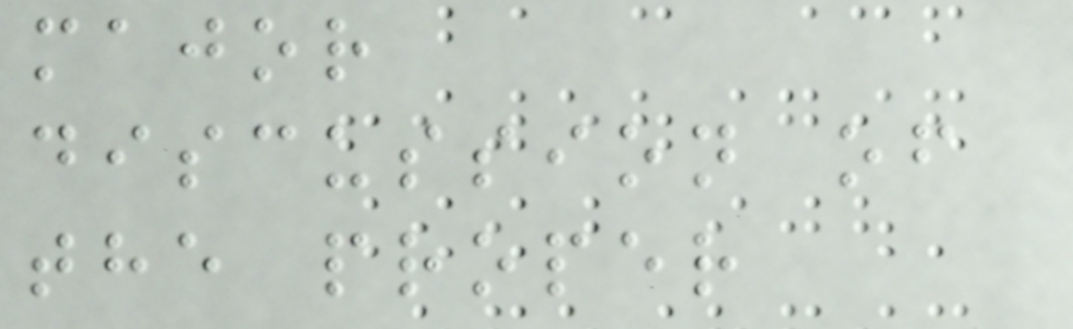major
discussion of
the proper
